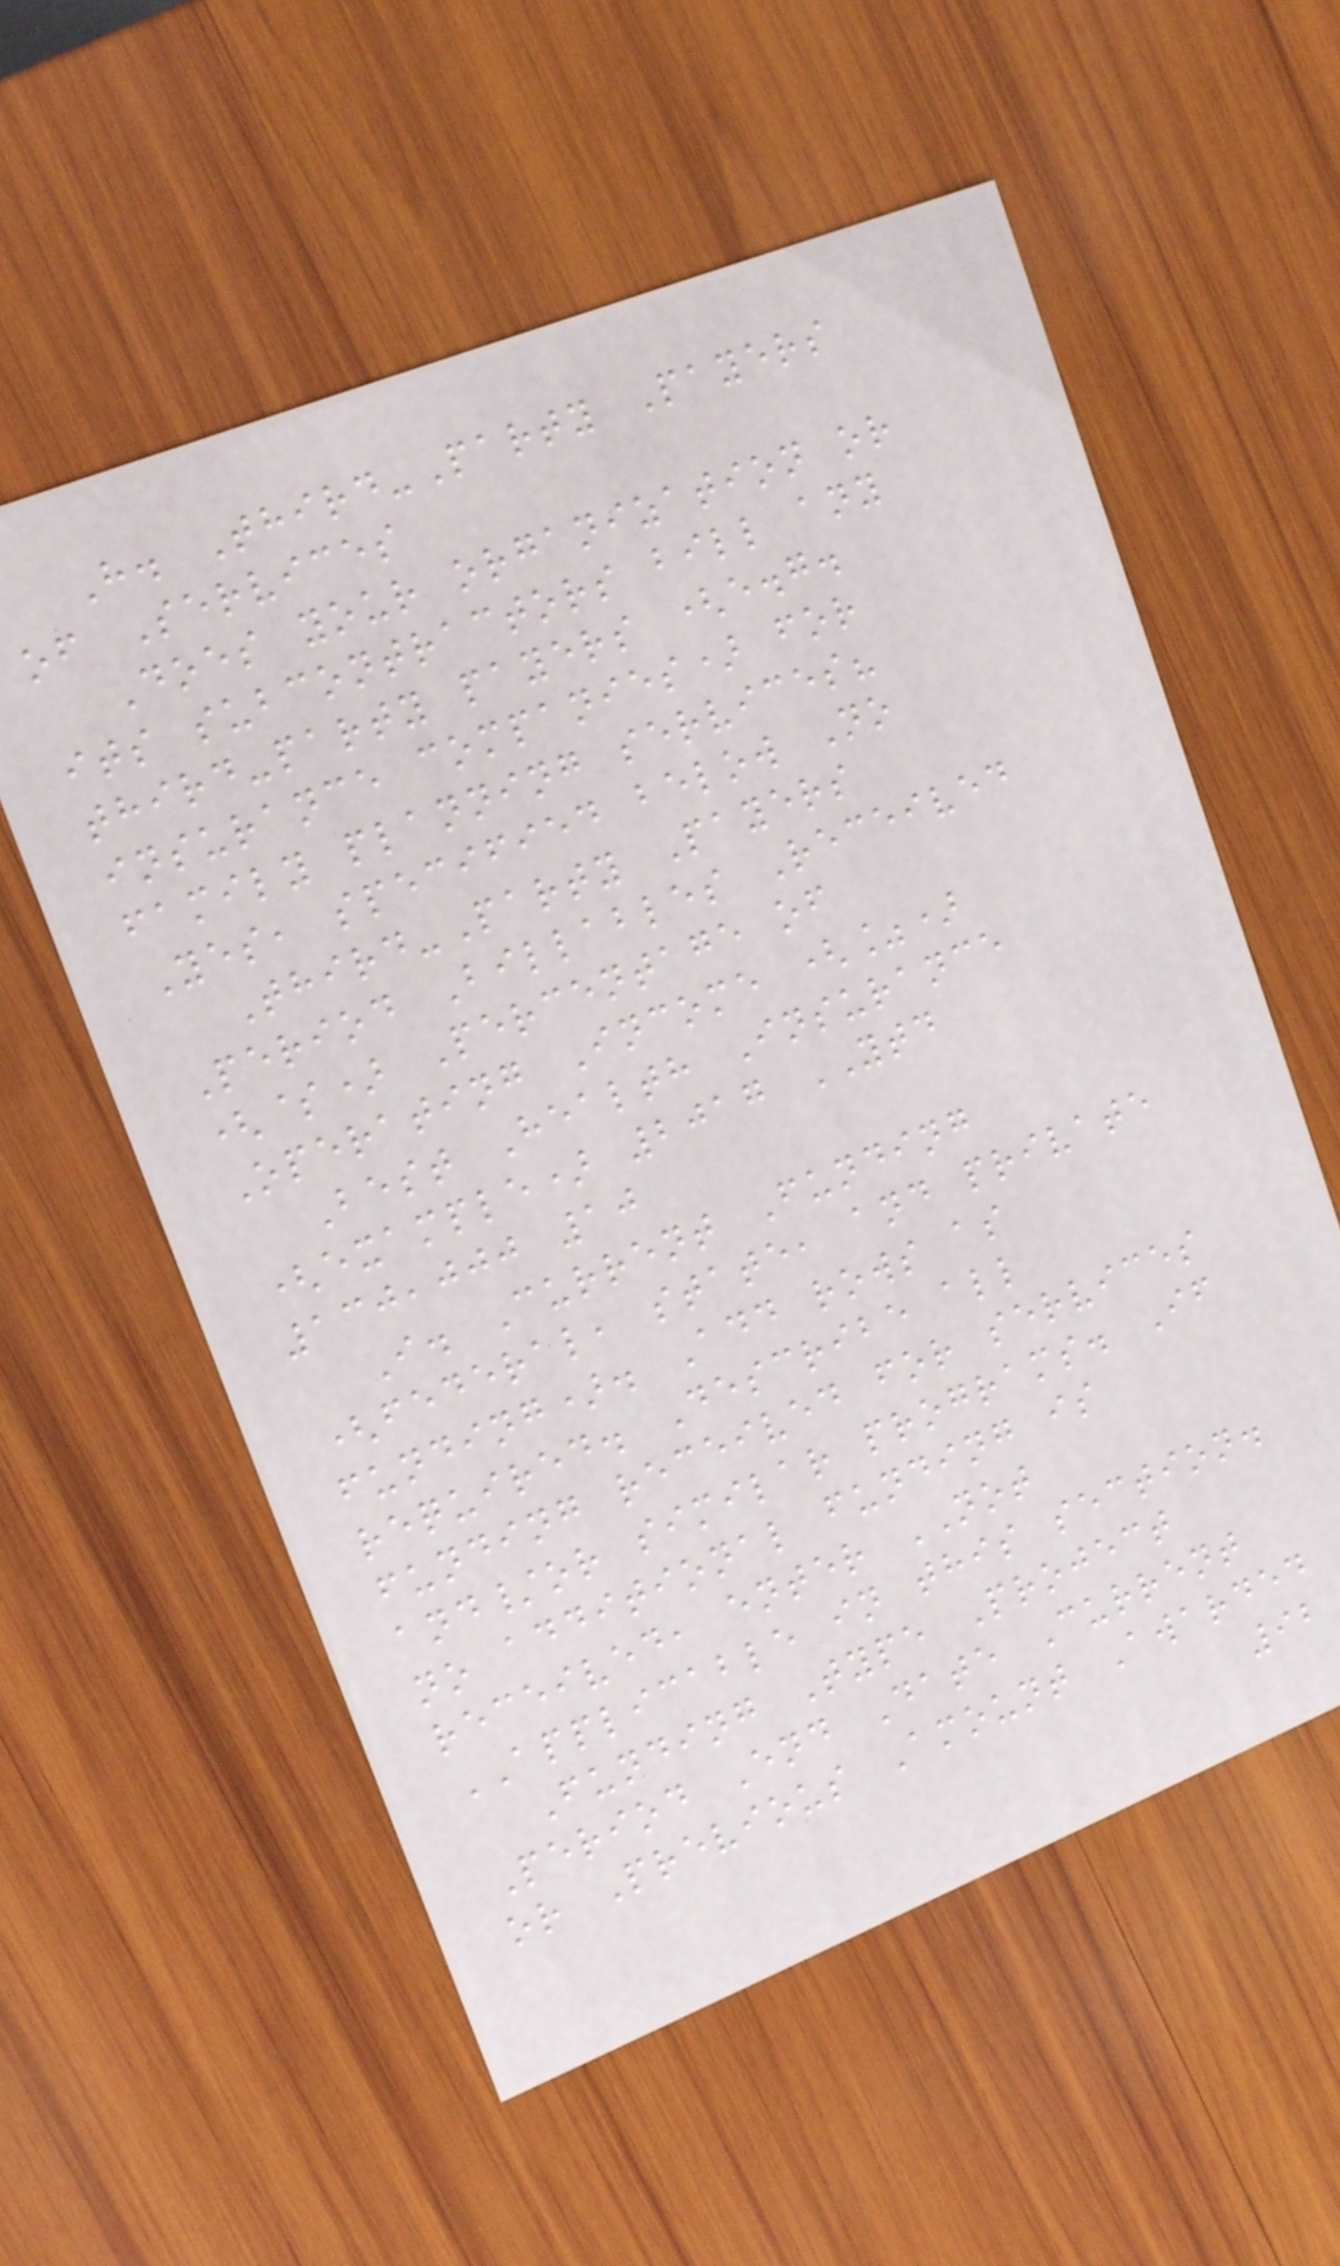H. Third-Party Payers
of Services
Does your organization or
its subcontractors bill any
third-party payers (e.g.
insurance companies) for
family planning services?
Yes, specified below No
Third-Party Payers
Period Billables Received
($) Percentage of
Operating Income (%)
Best Health Insurance
(example) 2017 YTD
130,000 10
I. Current Funding
(federal, state, and private
funding). Add rows as
required. Describe all
funding received for services
and/or similar programs. If
no additional funding is
received, enter NOT
APPLICABLE in this section.
Funding Type Project
Period End Date Current
or Previous Amount Awarded
92
